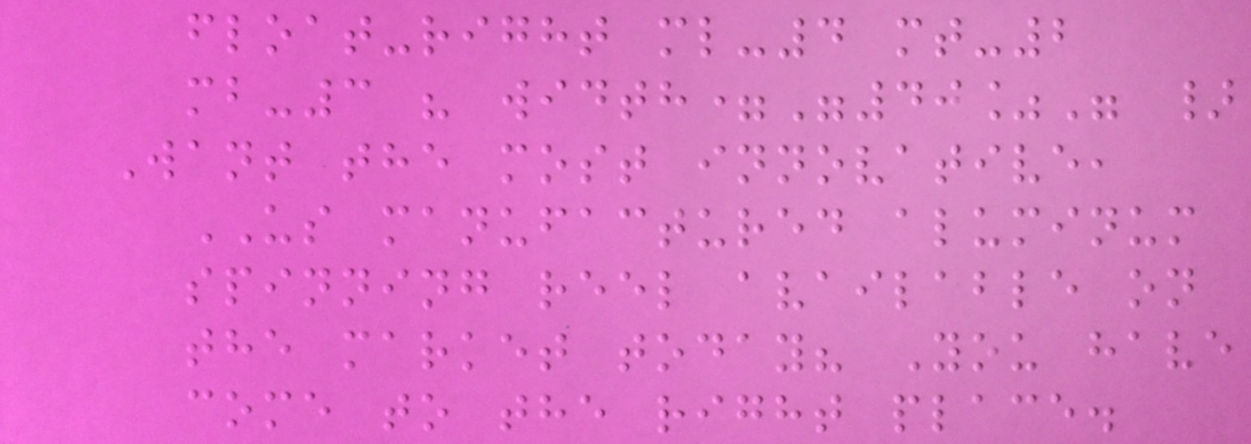float-right ml-4 mt-2
mb-3 " width="40%" }
Want the most innovative,
US manufactured aluminum
spinning reel available on
the market today? You have
come to the right place.
